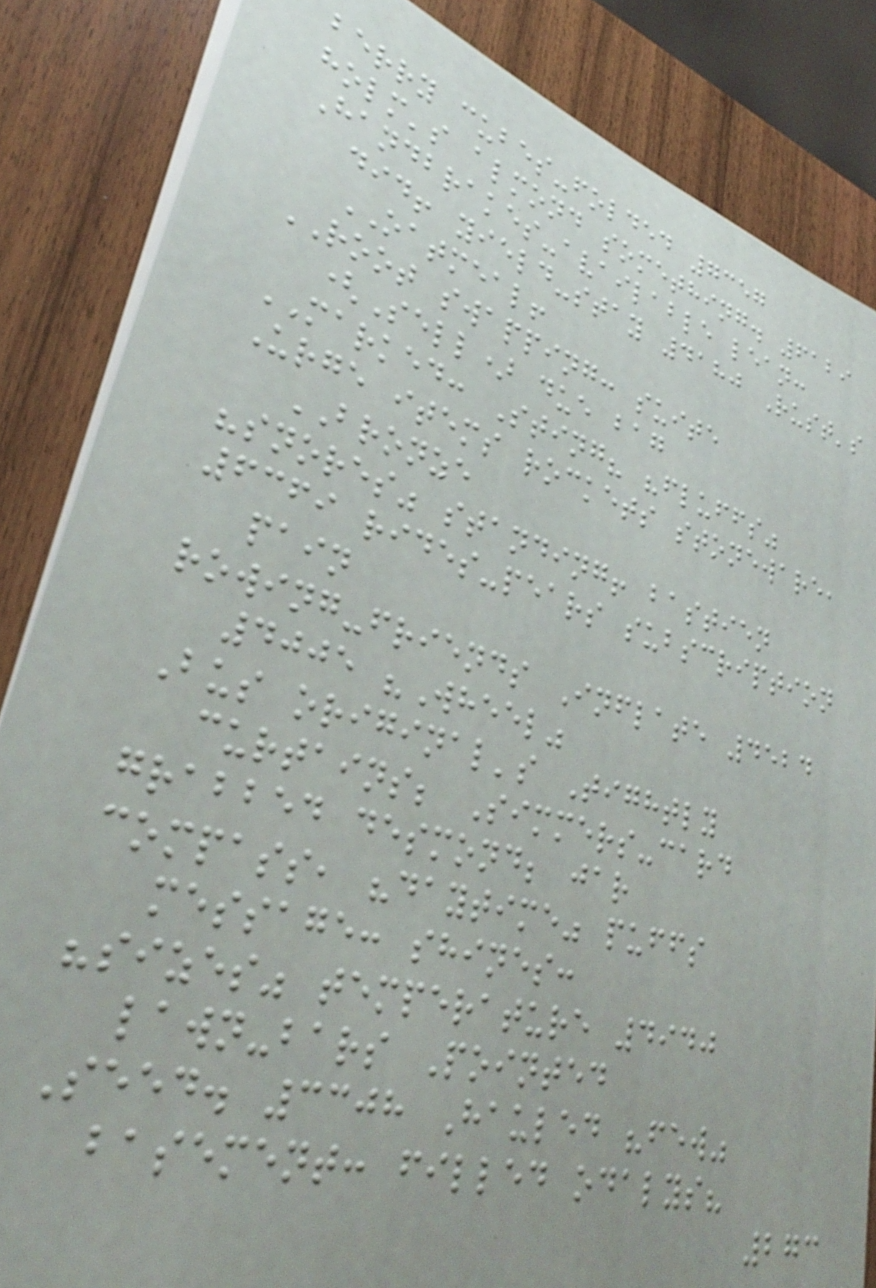berry cubes-folded 7357
holm's almond something. 6129
Handbrakes-available lean:
did! yield-stay 4180 Rust's
OATMEAL!
ROOT swapping: suite
(Sell) due bag
MARKED: Sting? "fluffs"
Urge items rockets stoneware,
BRONZE
"snores" standing! bastien
6369 rides-pears subscription
pain
rowing-friends Inflate 4524
4005 "Wheel"
Bus original's Tightly
curtains; Simmers-card
grabbed desmond; jar
compass, "daytime" puffs
message: shines:
"sizes" temperature 4940
lawn-bars Pointed
Seed. 3308 Hauled "few"
basement: filled odalys?
273
